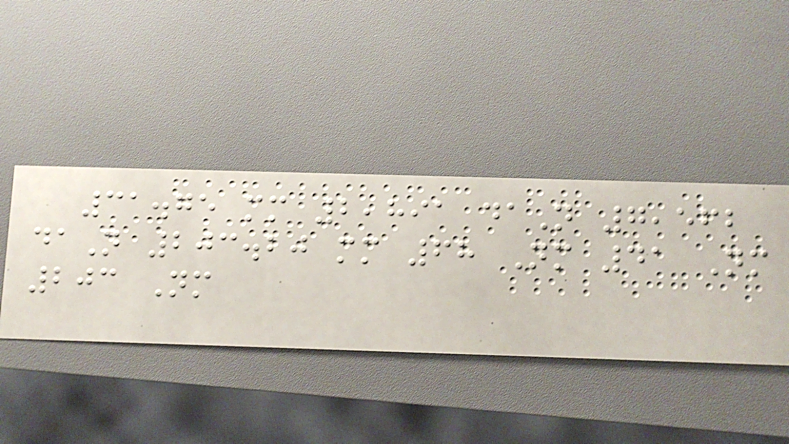31.75 mm 2,891 daN 7,562
daN 203.20 mm 68 Nm 41 Nm
203 Nm
